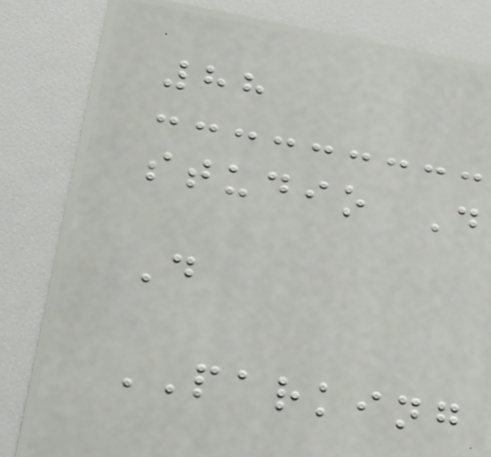88
studio D
D
PARKING
